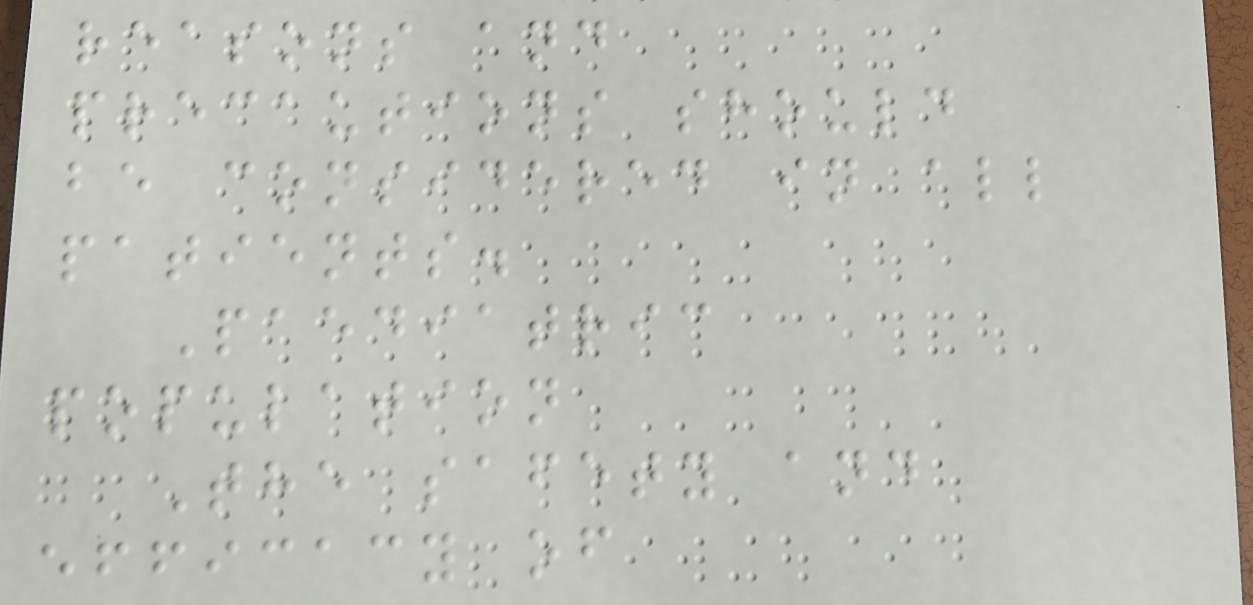reasons and
precautions should
be considered in all
patients.
Paediatric
population
The safety and
efficacy of
